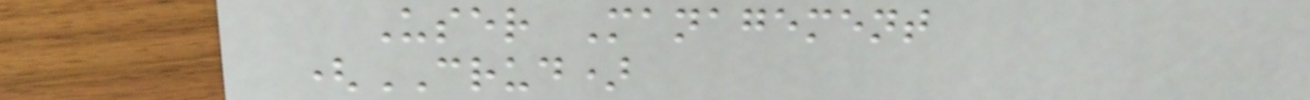User Management
(CRUD)
